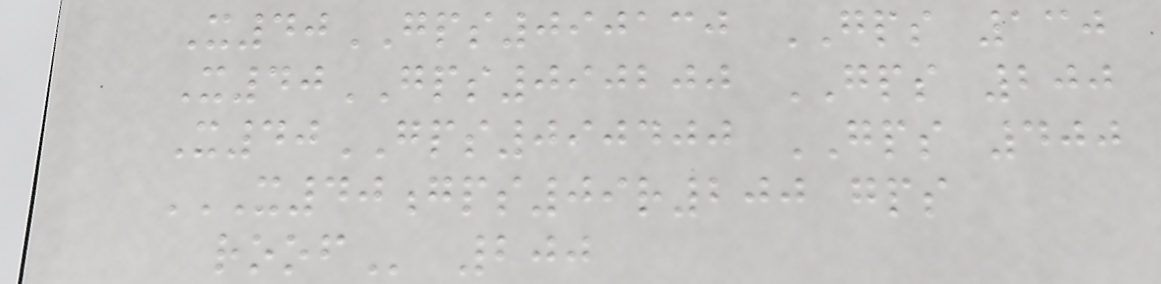X40GPS090130 GPS 130
X40GPS090200 GPS 200
X40GPS090400 GPS 400
X40GPS09R200 GPS
ROOF 200
